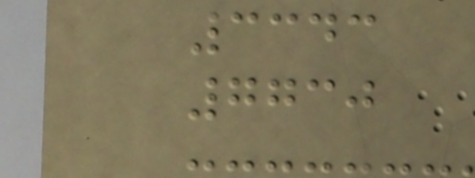3343
7730
